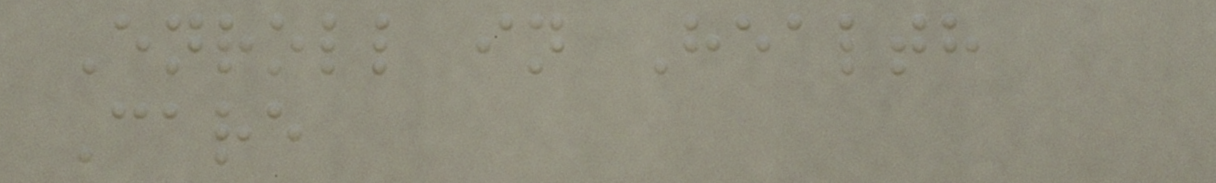Enroll in Health
Care
